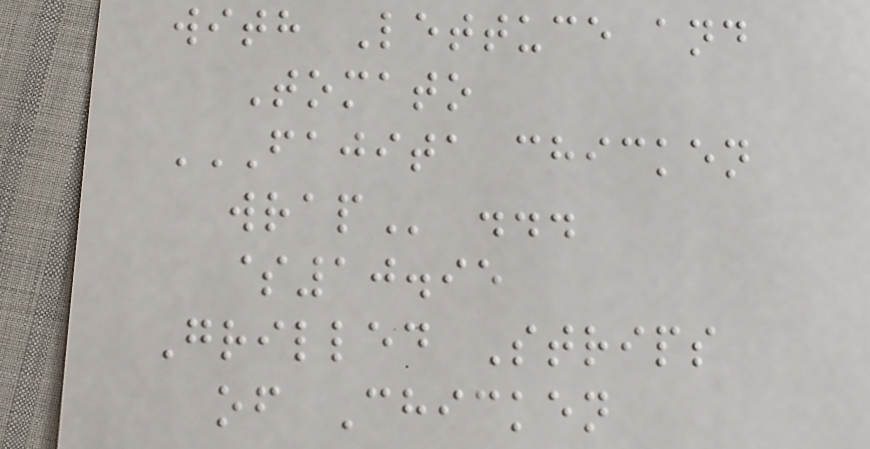with Lettuce and
Tomato
FAJITA CHICKEN
WRAP ...
$10.95
Grilled Strips
of Chicken
